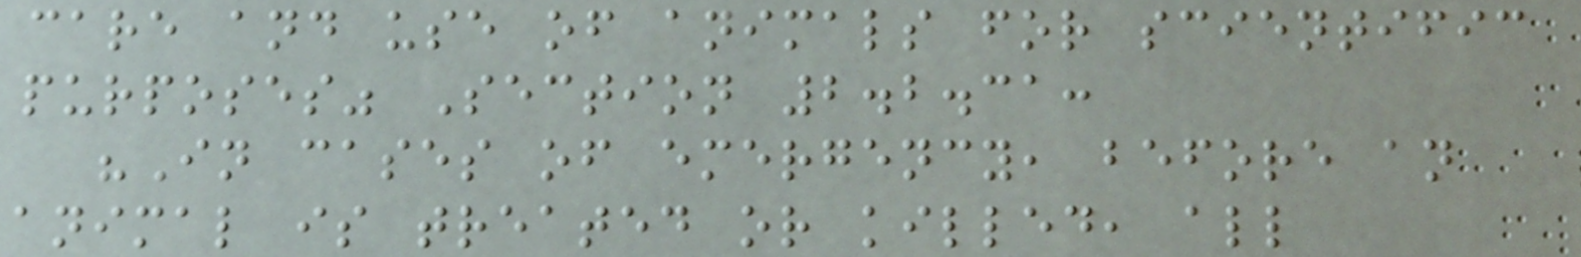care and use of animals for scientific
purposes" Section 2.2.31:
"In cases of emergency, before an
animal is treated or killed, all
